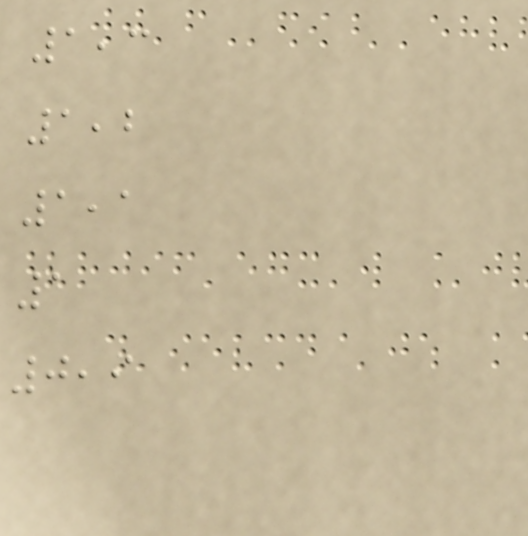1,3
1,2
1,1
1
0,9
